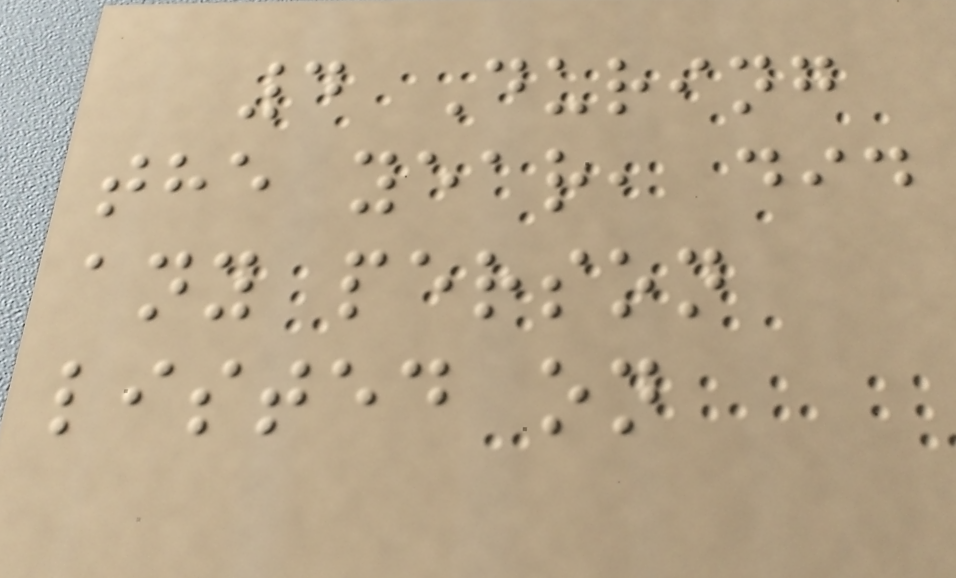4 During
the year, did
any person
listed on
